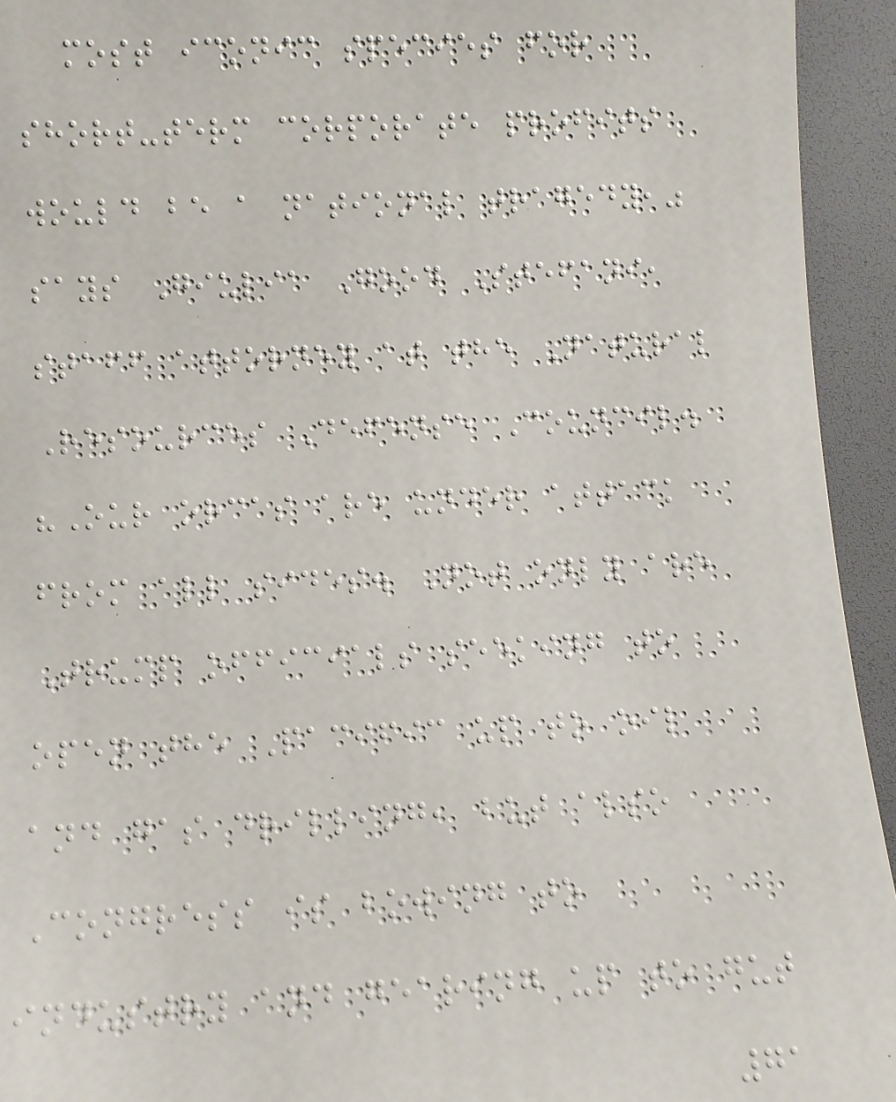most iconic species for
short-term corporate profits
would be a national tragedy,"
says Giulia Good Stefani,
staff attorney at the Natural
Resources Defense Council.
"Our orcas are under attack
from all sides. Not only are
Trump officials seeking to
open the Pacific up to oil
and gas drilling, but also
Congress is bowing to
industry and gearing up to gut
71
